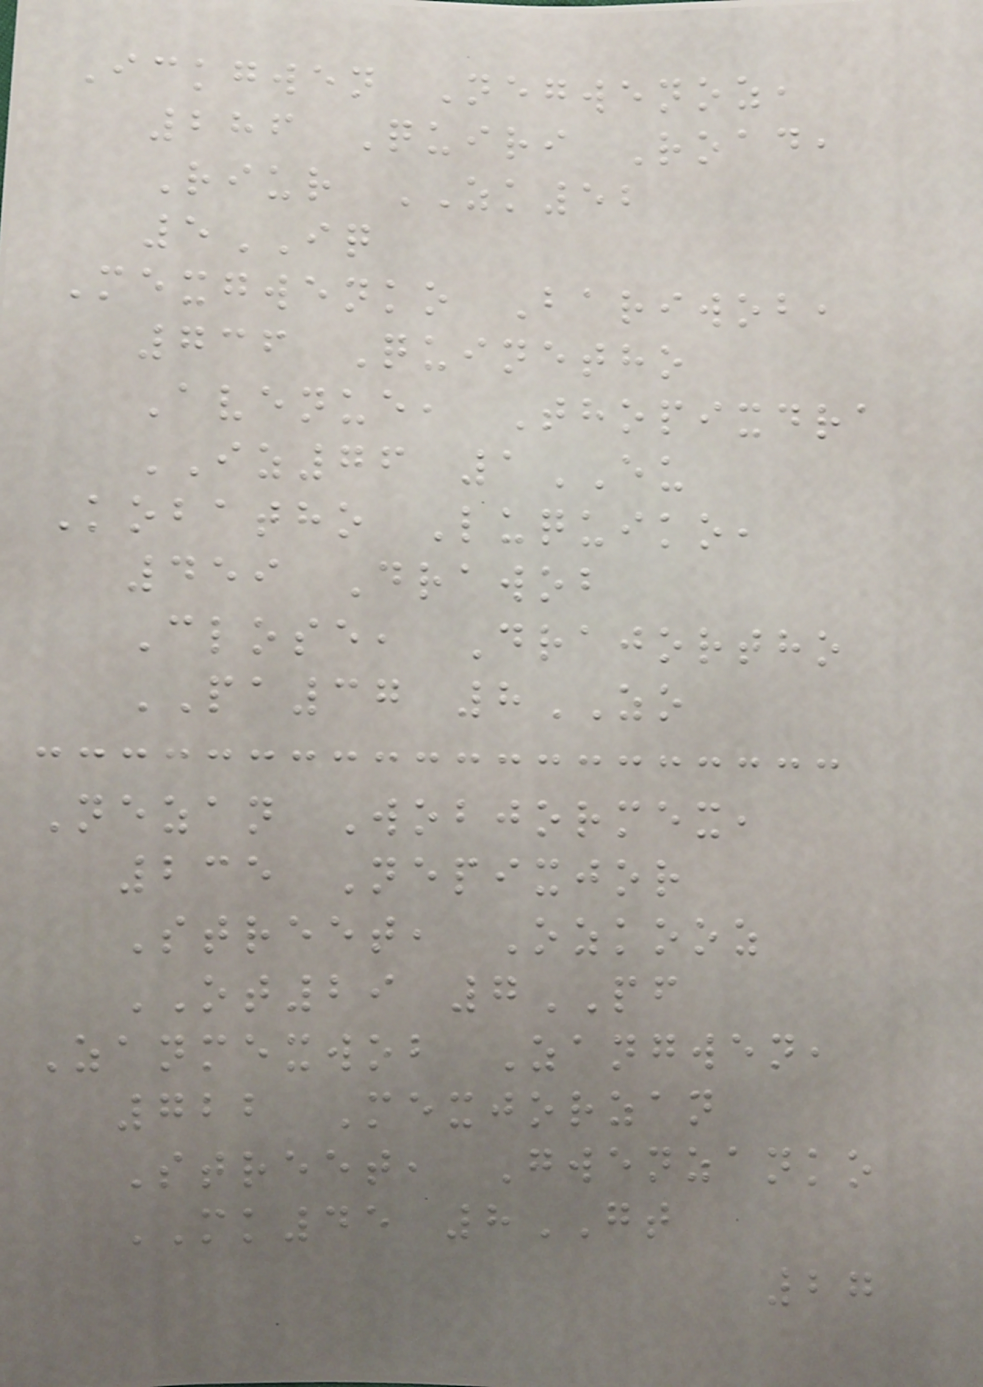Ickgwen Negwenoz,
286 Quiri Road,
Riur ZK52
5IQ
Mexgwenko Bariwob,
736 Quinetho
Avenue, Thopixdra
IZ76 1EU
Kobatho Luquiko,
459 Drawob
Close, Drajortho
PA37 8ZO
Nezan Wobjormex,
235 Nepixjor
Street, Ozkooz
OT29 7PF
Zanmexwob Zangwen,
722 Mexjorzan
Street, Gwenzanko
MK45 8GT
27
